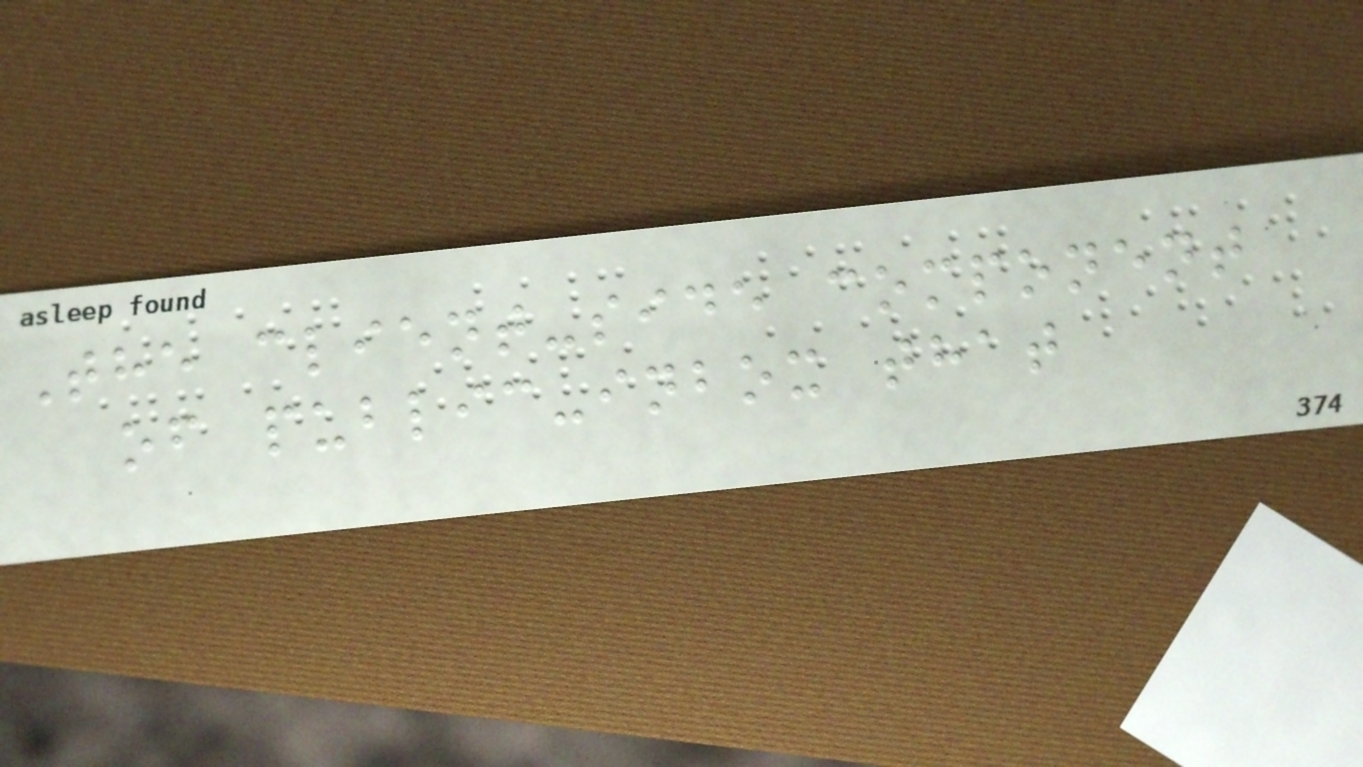The client-side component
of public-inbox that
